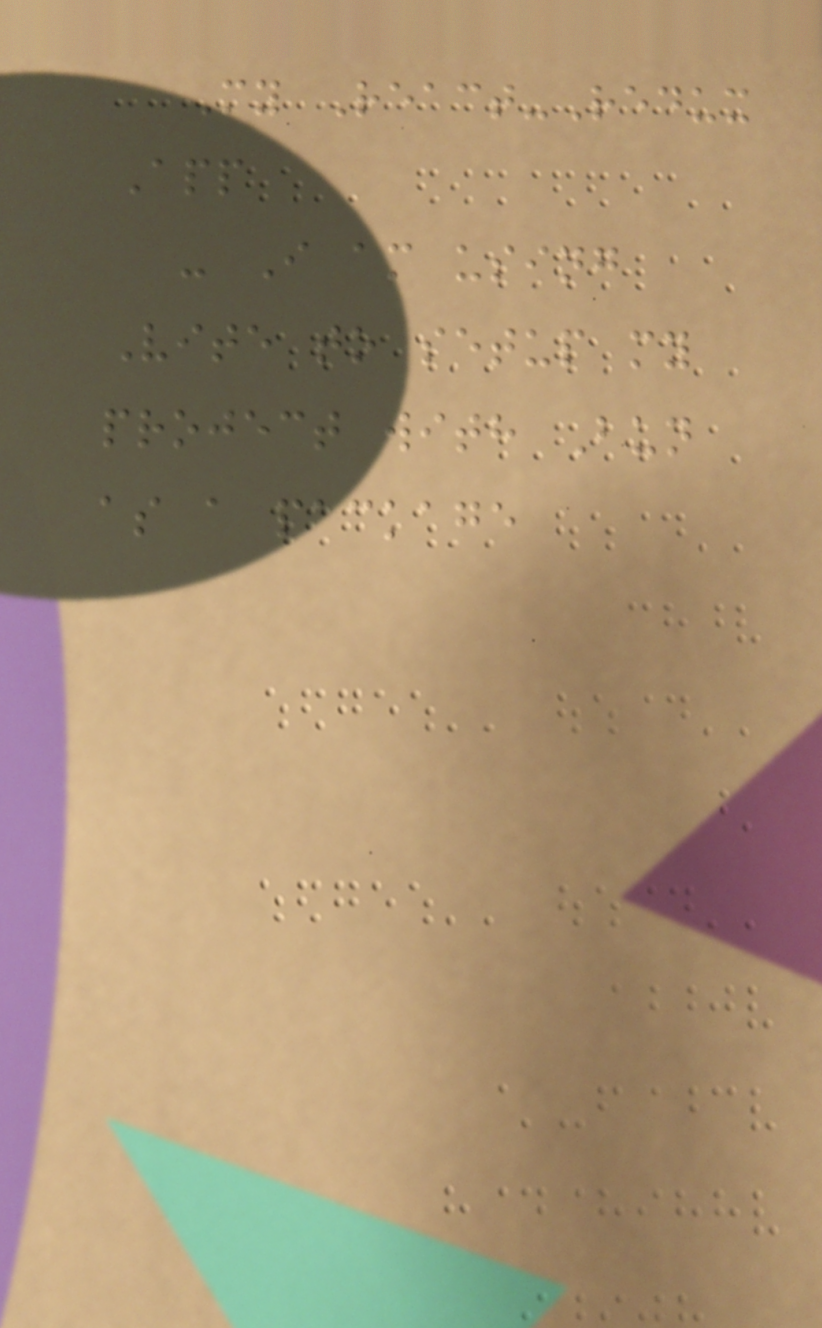My React-Redux
App
- I am using
Vite to setup my
project with Bun
as a package
